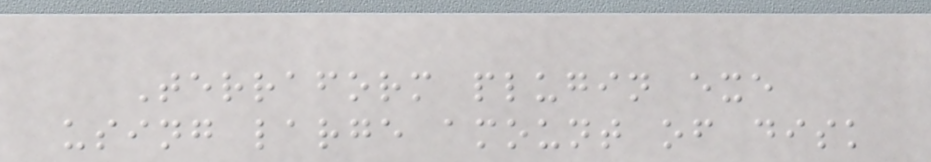Terraform plugin exe
using large amount of disk
